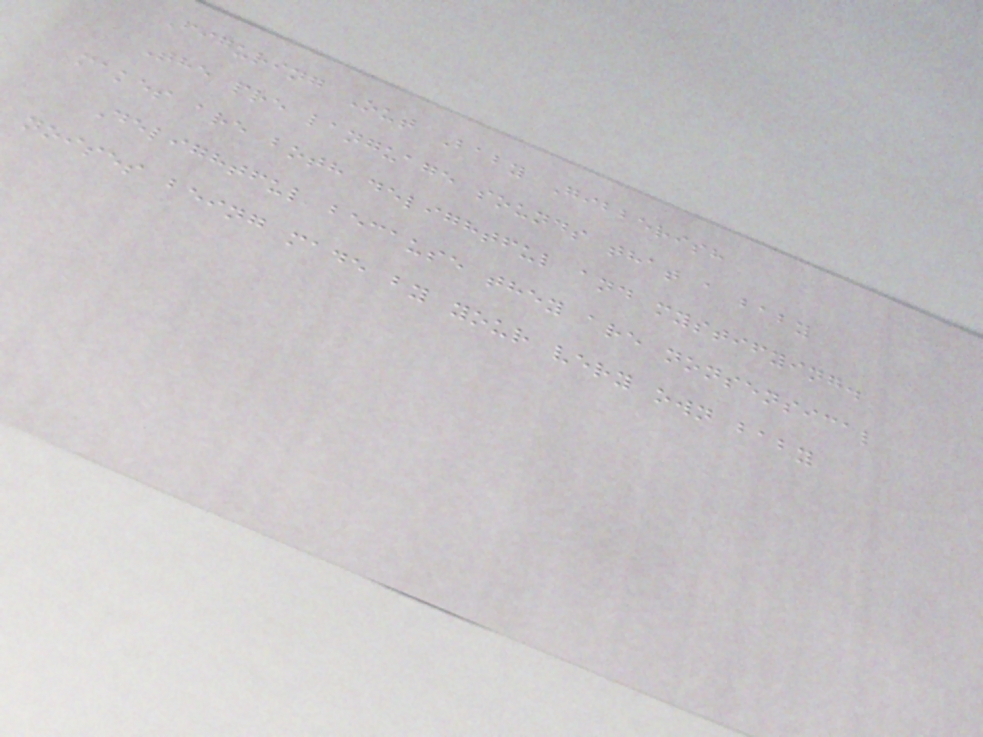Figuring Out Baby Gibberish
The pre language sounds that a baby
makes are both delightful and mystifying.
Delightful because they are nonsensical
noises being made by your very own baby
